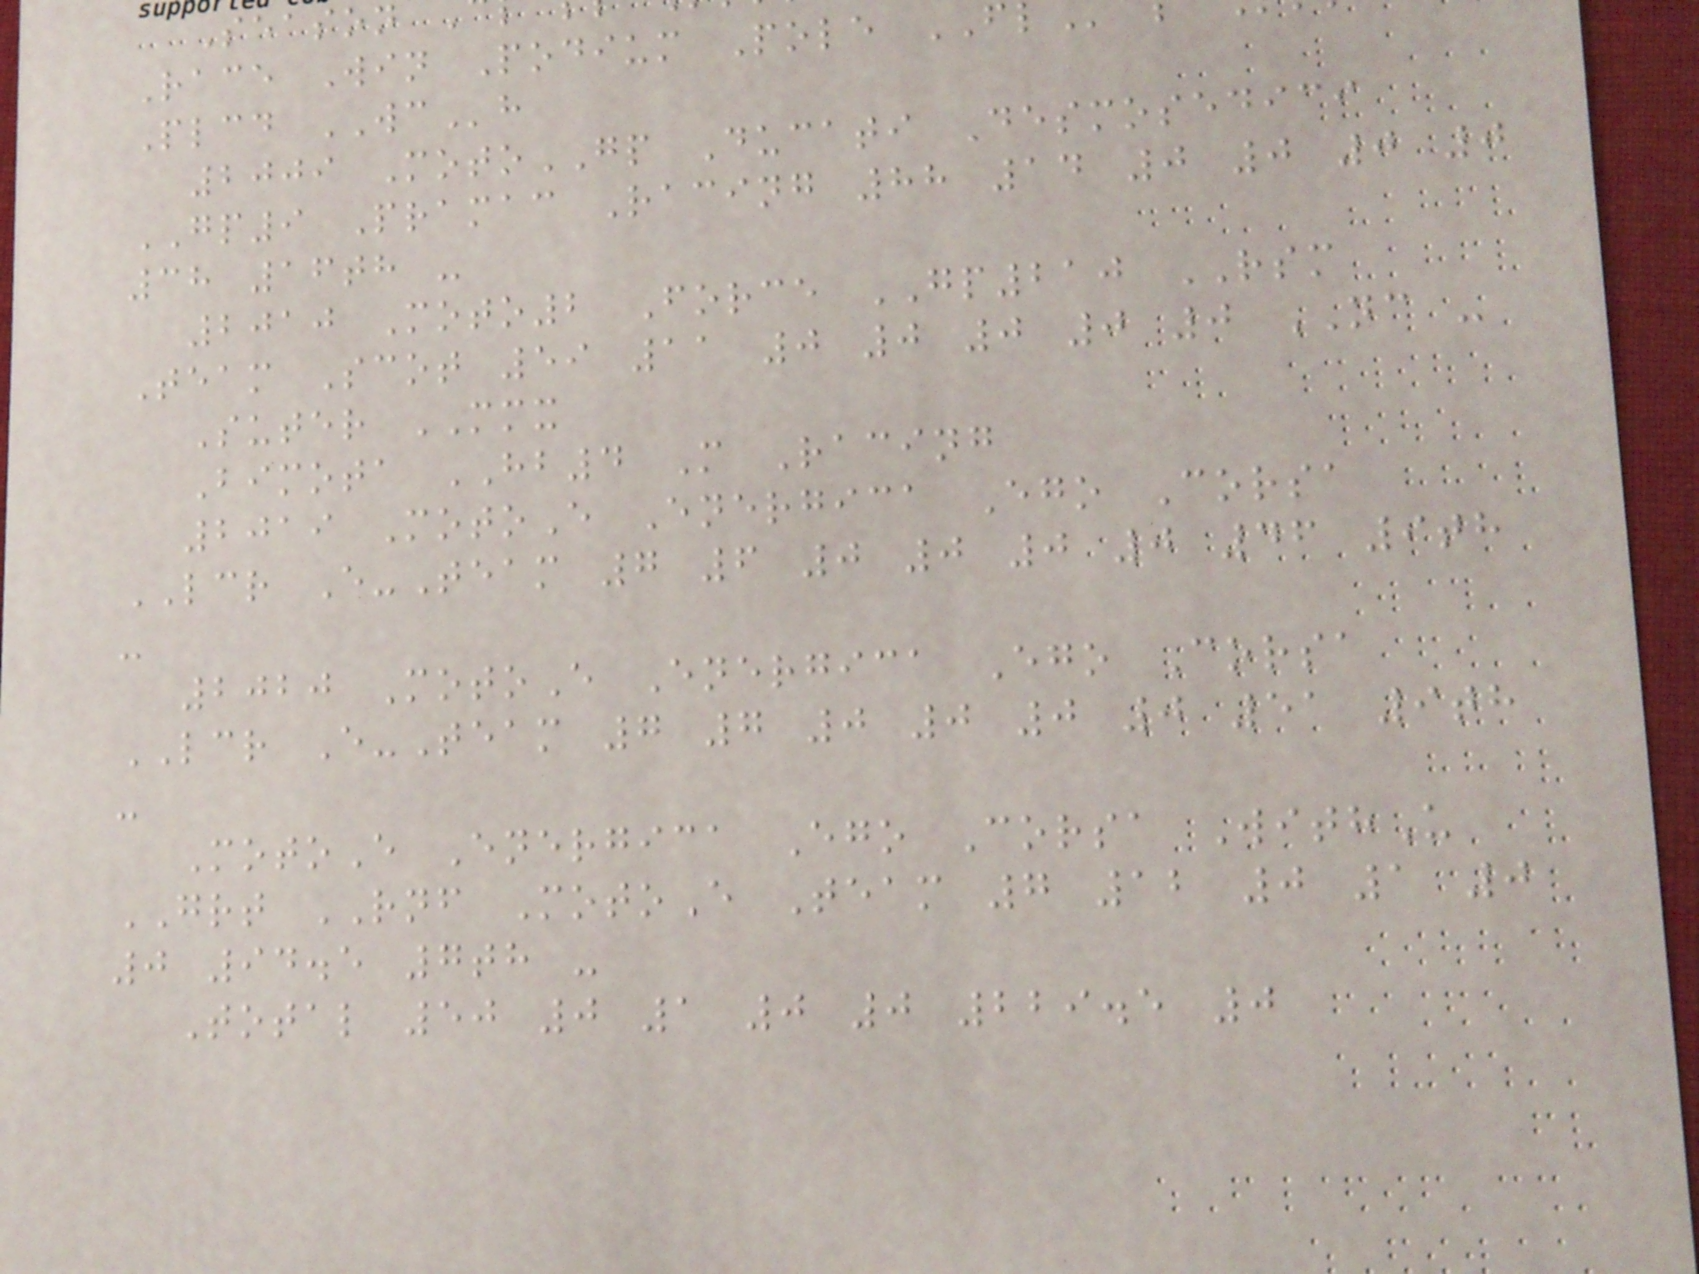Race Win Podium Pole
Plcd WCh
2009 MotoGP Ducati Desmosedici
GP9 Pramac Racing 88 14 0 0 0 0
38 16th -
2010 Moto2 Force GP210 RSM
Team Scot 59 11 0 0 0 0 0 NC -
Suter MMX
Bimota HB4 M Racing
2019 MotoE Energica Ego Corsa
LCR E-Team 7 6 0 0 0 0 46 9th
-
2020 MotoE Energica Ego Corsa
LCR E-Team 7 7 0 0 0 0 51 9th
-
MotoE Energica Ego Corsa WithU
GRT RNF MotoE Team 7 12 0 1 0
0 94.5 7th -
Total 50 0 1 0 0 229.5 0
